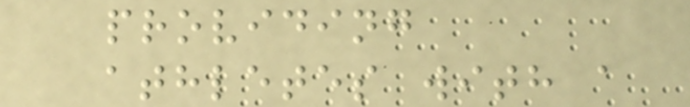providing
athletes with a
